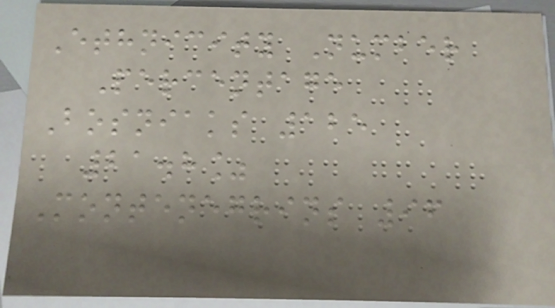Ethnicity Number
Percentage
Bosniaks 125
21.8%
Montenegrins 96
